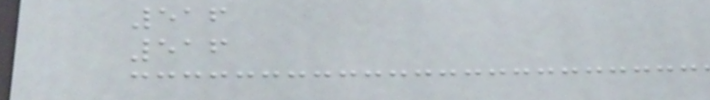516
516
